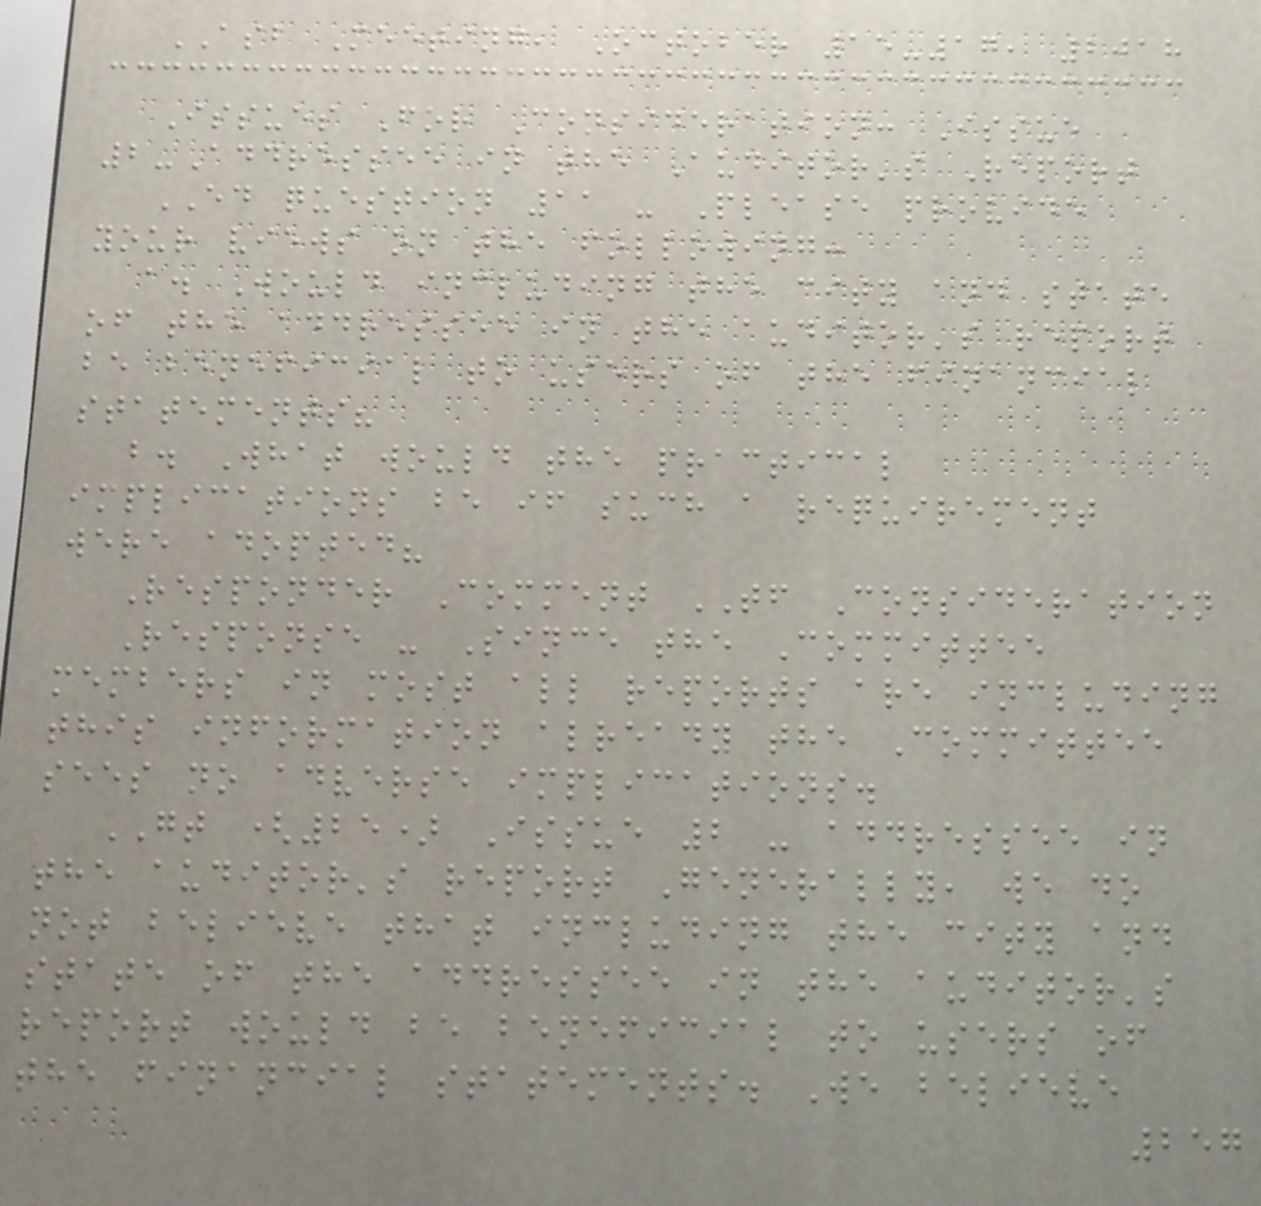ASB Meeting, October 15-17, 2018
Issues For Consideration: Issue
2-Addressee in the Auditor's Report
ED question 11 - Please provide
your views on the following:
a. Would including the city and state
of the addressee in the auditor's report
be beneficial to users of the financial
statements?
b. What would the practical
implications be if such a requirement
were adopted?
Responder Comment TF Consideration
Response - Since the Committee
members in most all reports are including
this information already the Committee
sees no adverse implications.
GT (25) Issue 2 - addressee in
the auditor's report Generally, we do
not believe that including the city and
state of the addressee in the auditor's
report would be beneficial to users of
the financial statements. We believe
257
